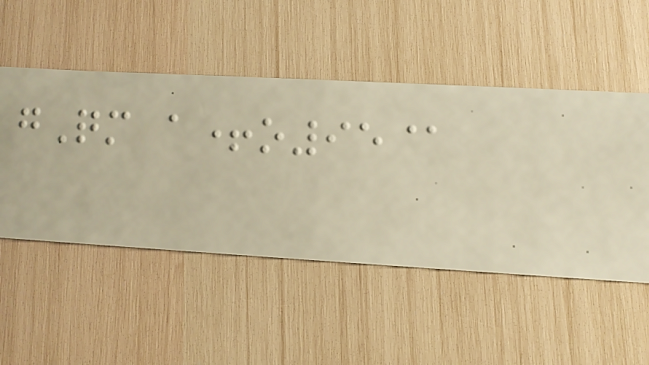gQm a+o95@
